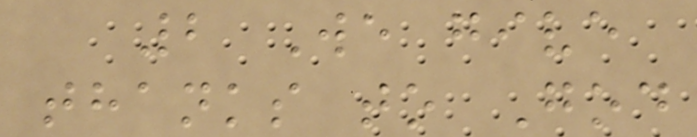2 We give
thanks to God
